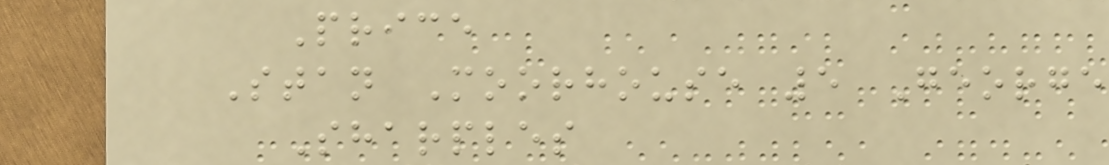Price
Stan Moorhouse 5 George
Sharples
